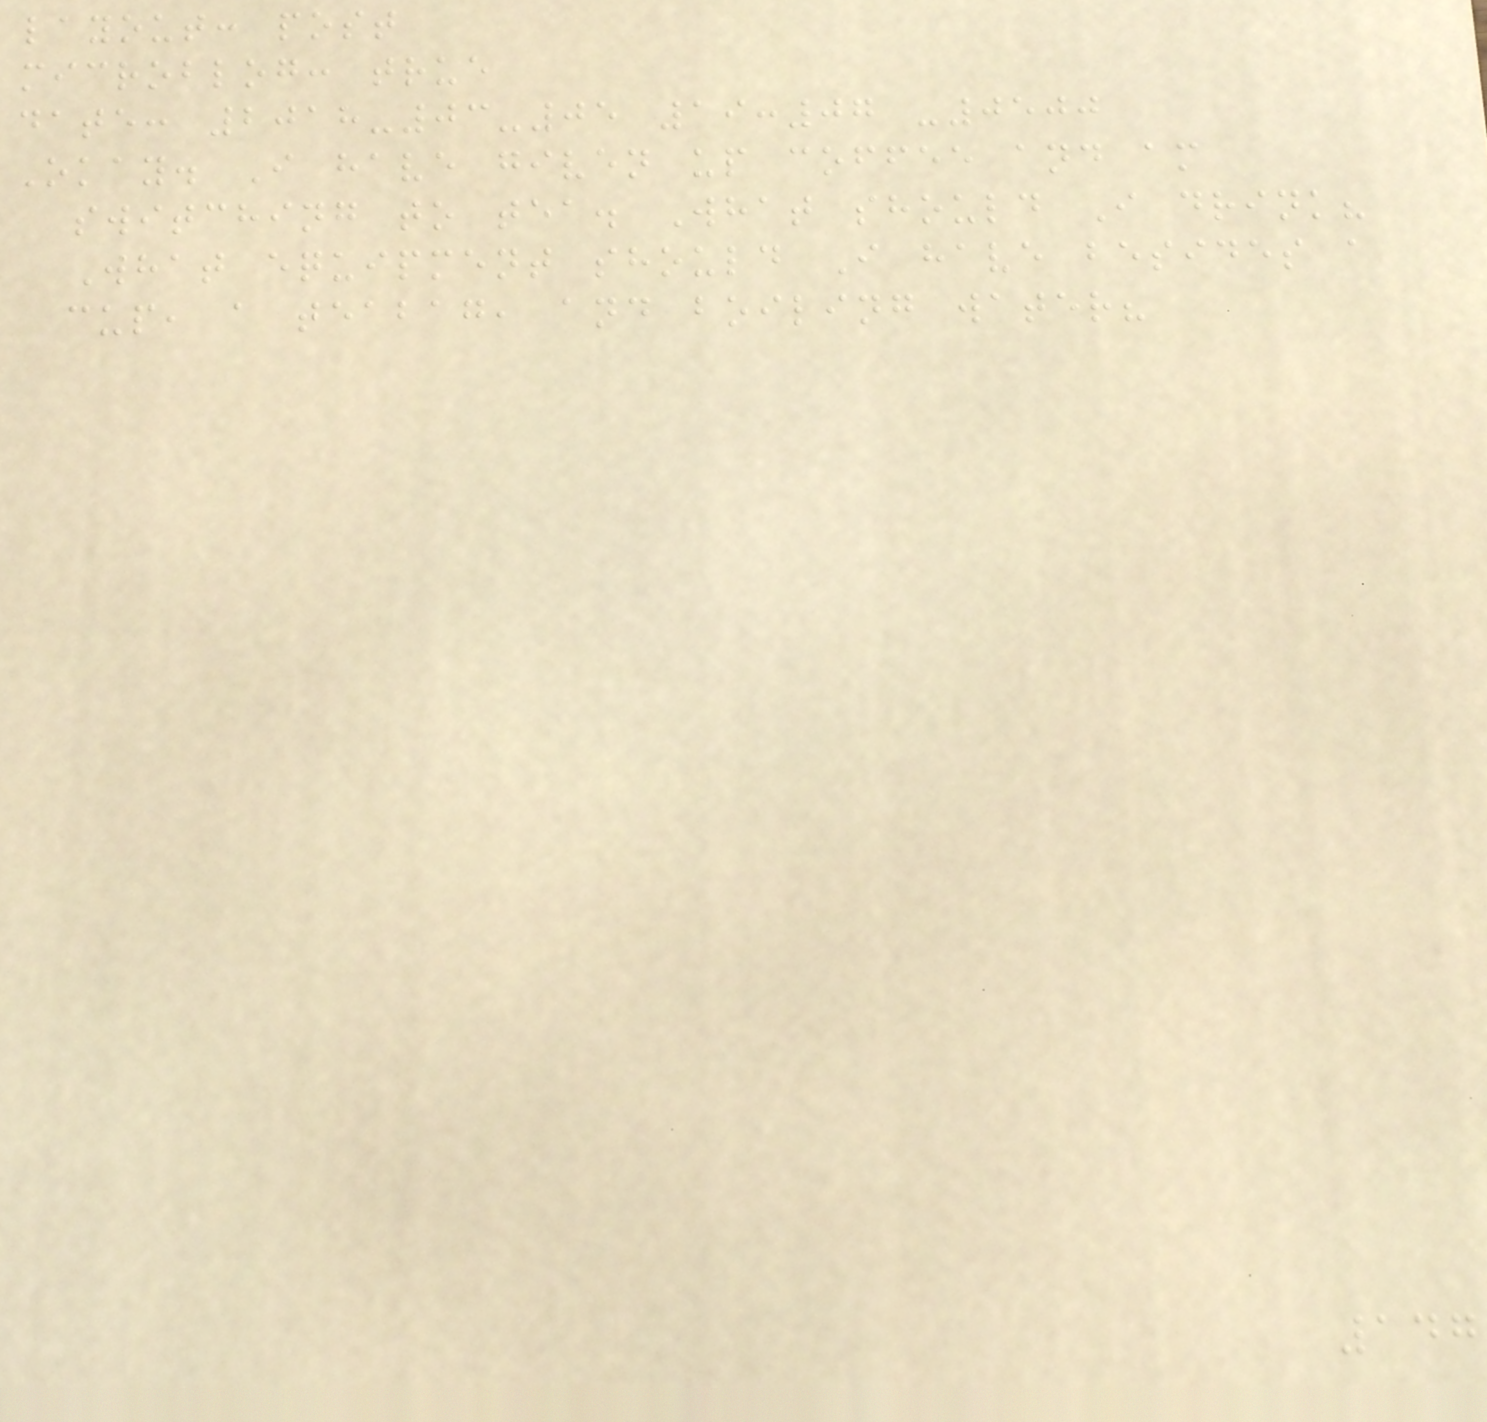layout: post
microblog: true
date: 2018-03-05 19:07 -0500
Okay. I have given up coffee and am
switching to tea. What should I drink?
What equipment should I have besides a
cup, a teabag, and boiling water?
147
